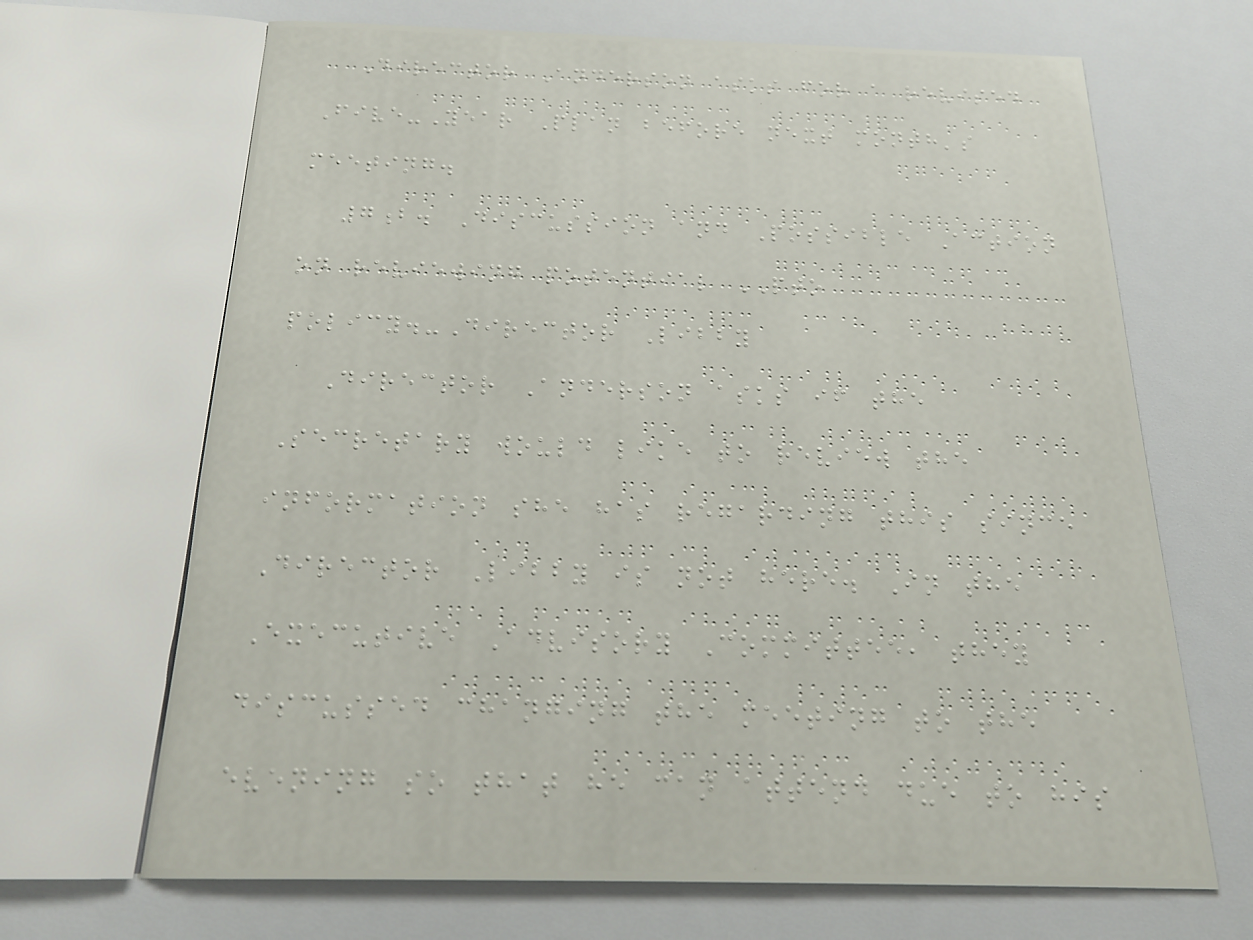Director Anderson asks for a revised
Five-Year Plan before next month's
meeting.
7b. Discussion and Possible Action
on reviewing potential PTO
policy.-Director Libby
Director Anderson asks if the
Secretary would like to review the
information she has regarding this since
Director Libby is not here. In the
Executive Advisory Committee, they
discussed changing the meeting to the
evening so that he can attend due to his
